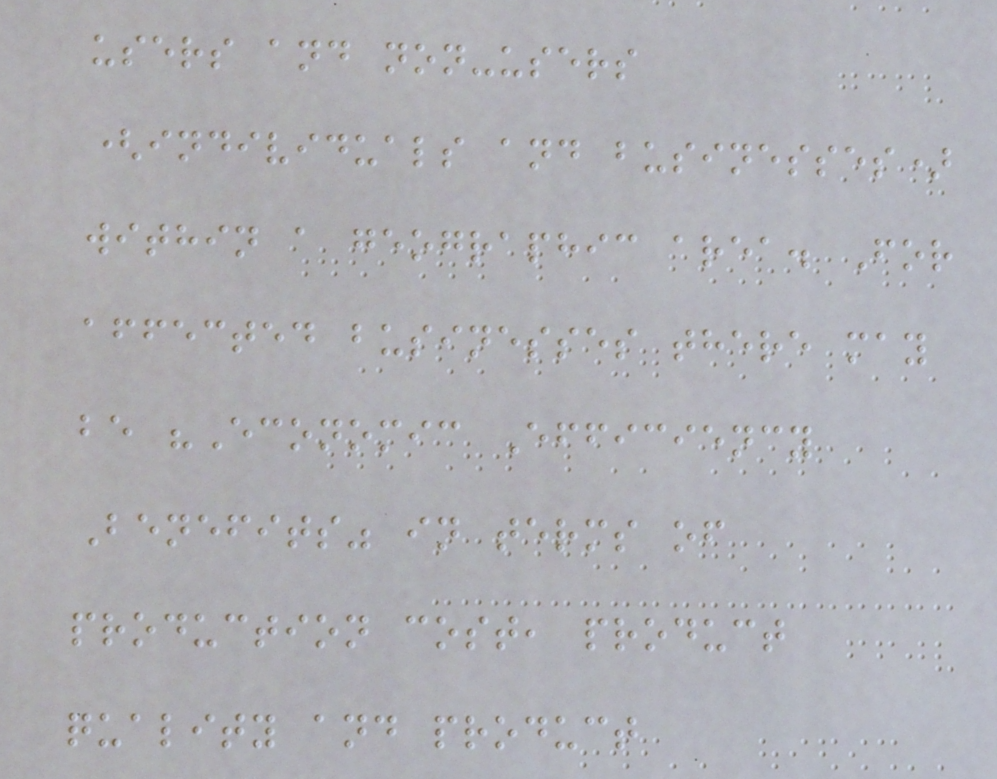users and non-users
(individuals and businesses)
within a geographic area. For
affected businesses there may
be "Economic Efficiency
Benefits" in terms of
production cost, product
quality and product
